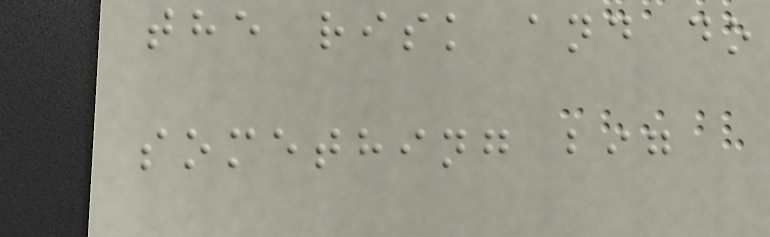the risk and do
something big
